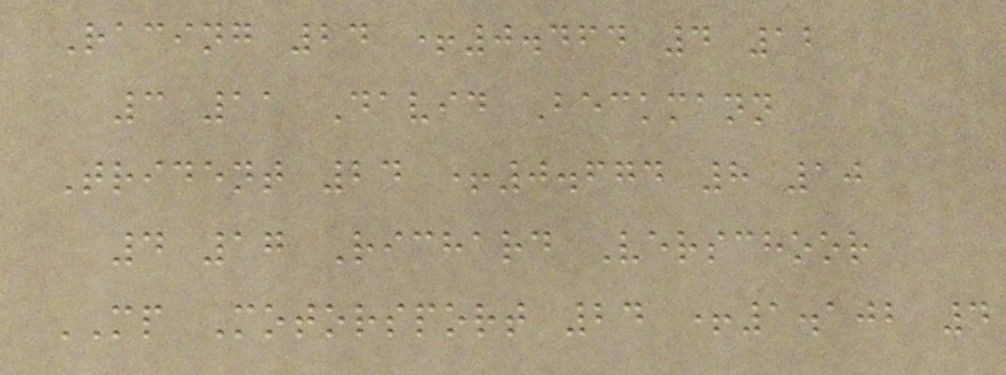Racing 24 +0.464 4 12
3 11 David Beckmann
Trident 24 +0.674 8 10
4 17 Richard Verschoor
MP Motorsport 24 +1.102 4
